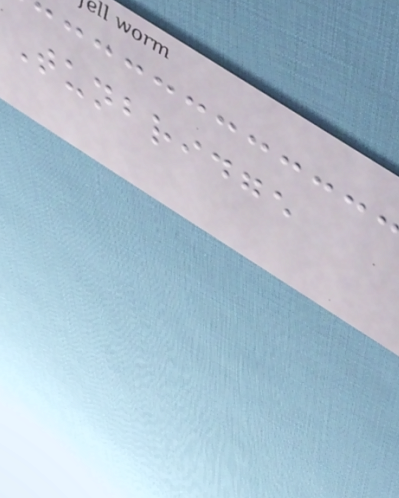Tunbridge
